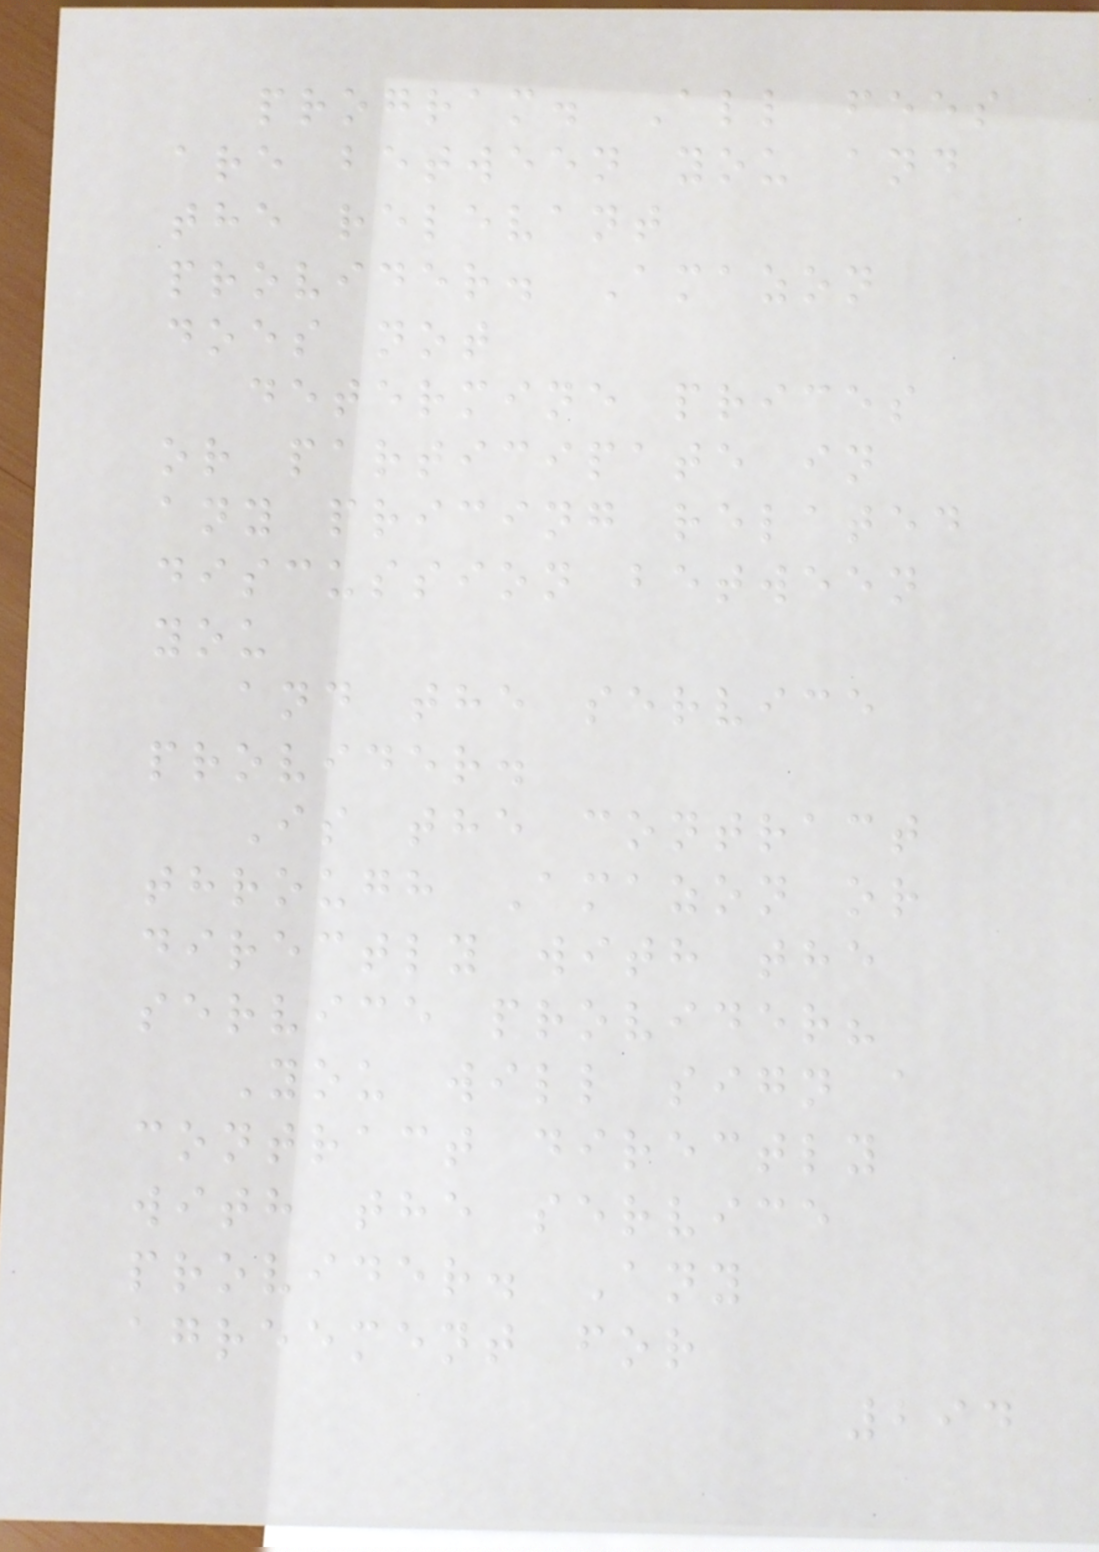program. All fees
are between you and
the relevant
provider. Amazon
does not
determine prices
or participate in
any pricing related
discussion between
you
and the service
provider.
Is the contract
through Amazon or
directly with the
service provider?
You will sign a
contract directly
with the service
provider. Any
agreement for
294
